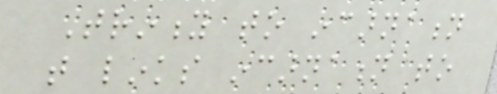Trinity to incarnation
that links incarnation to
